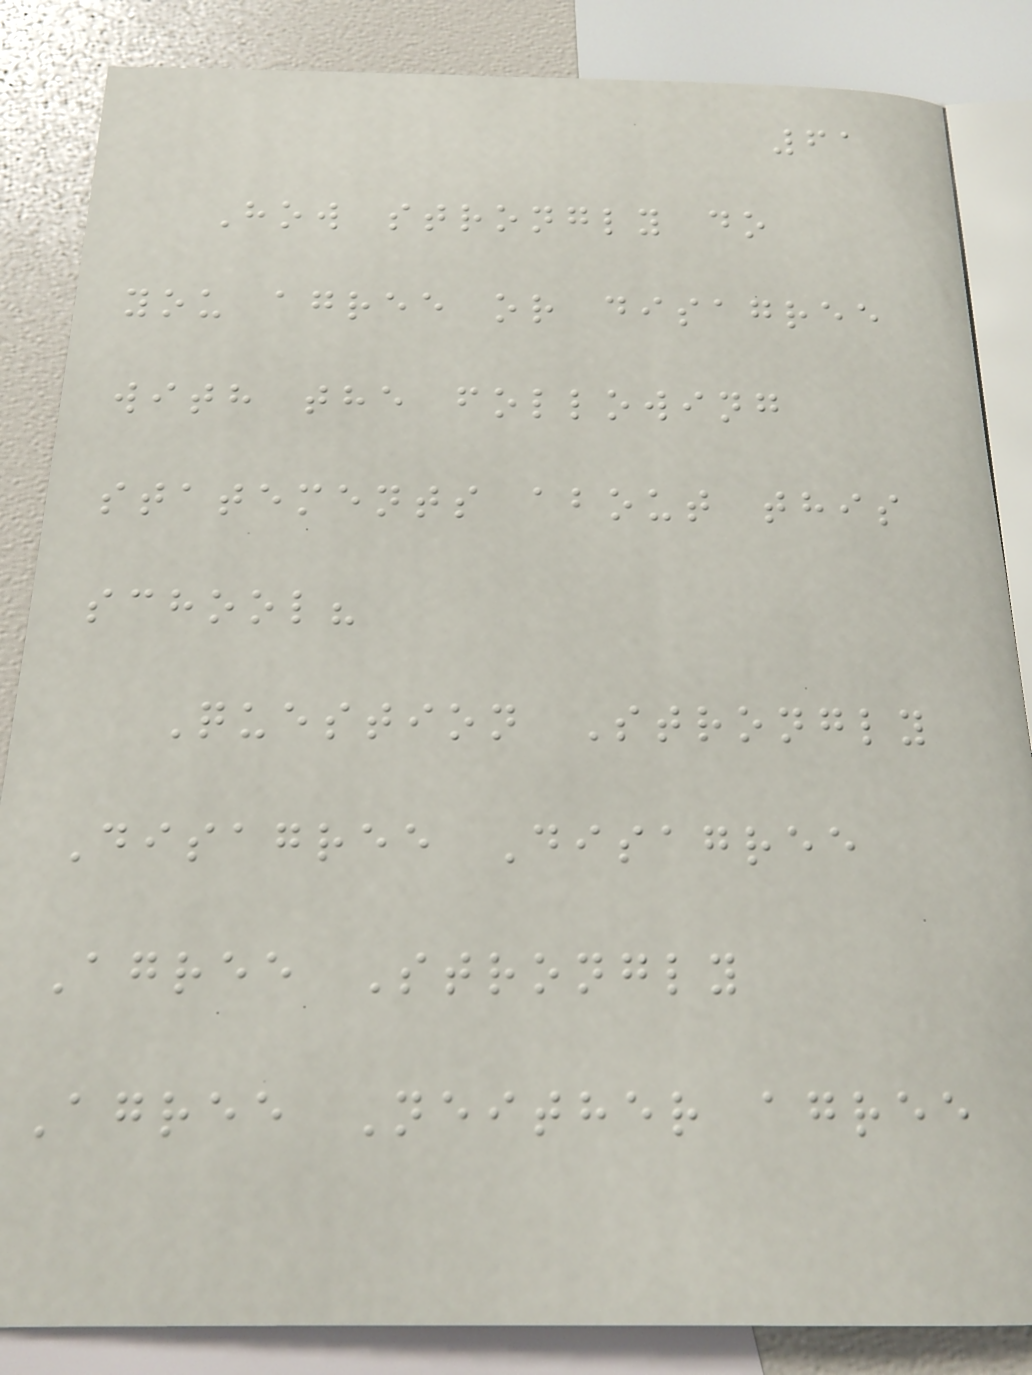61
How strongly do
you agree or disagree
with the following
statements about this
school?
Question Strongly
Disagree Disagree
Agree Strongly
Agree Neither agree
